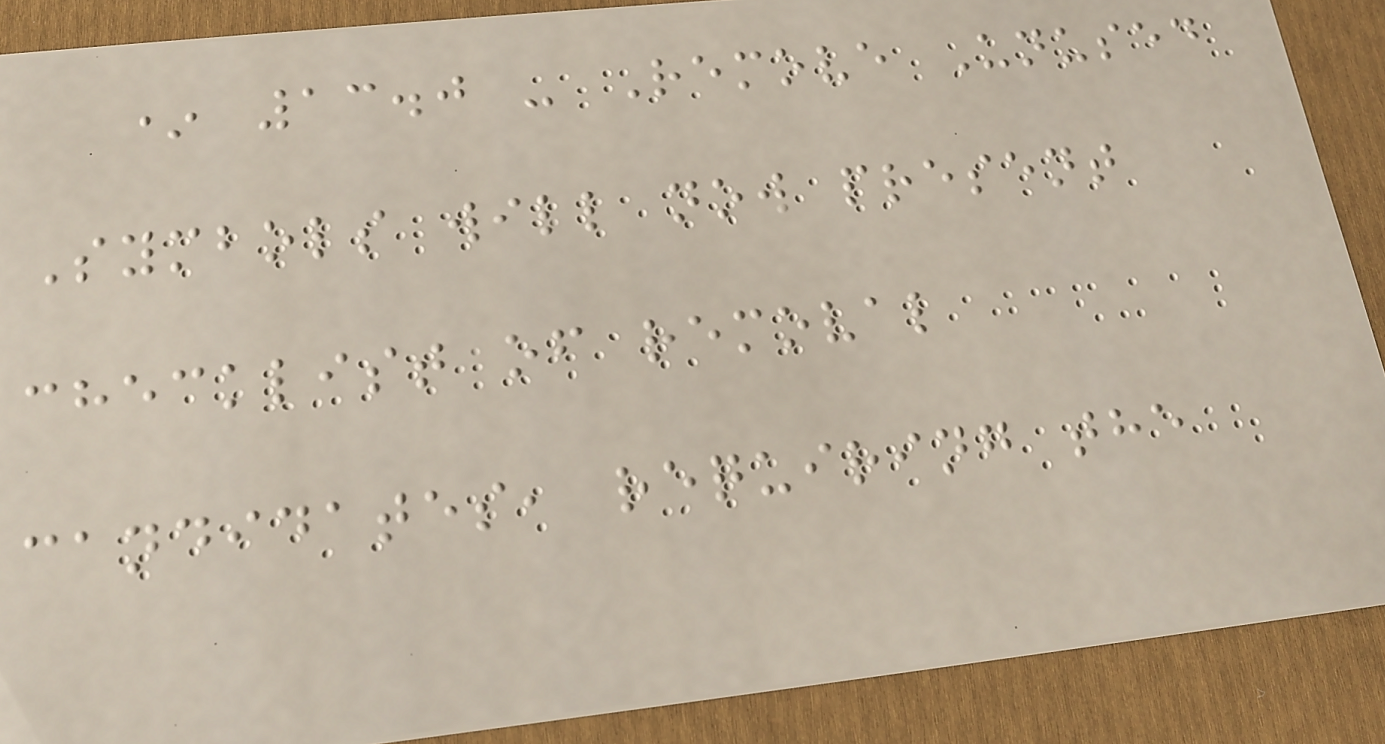* 13.0 - Remove Unused
Symbols will now present
checklist of removal
candidates, requiring the
